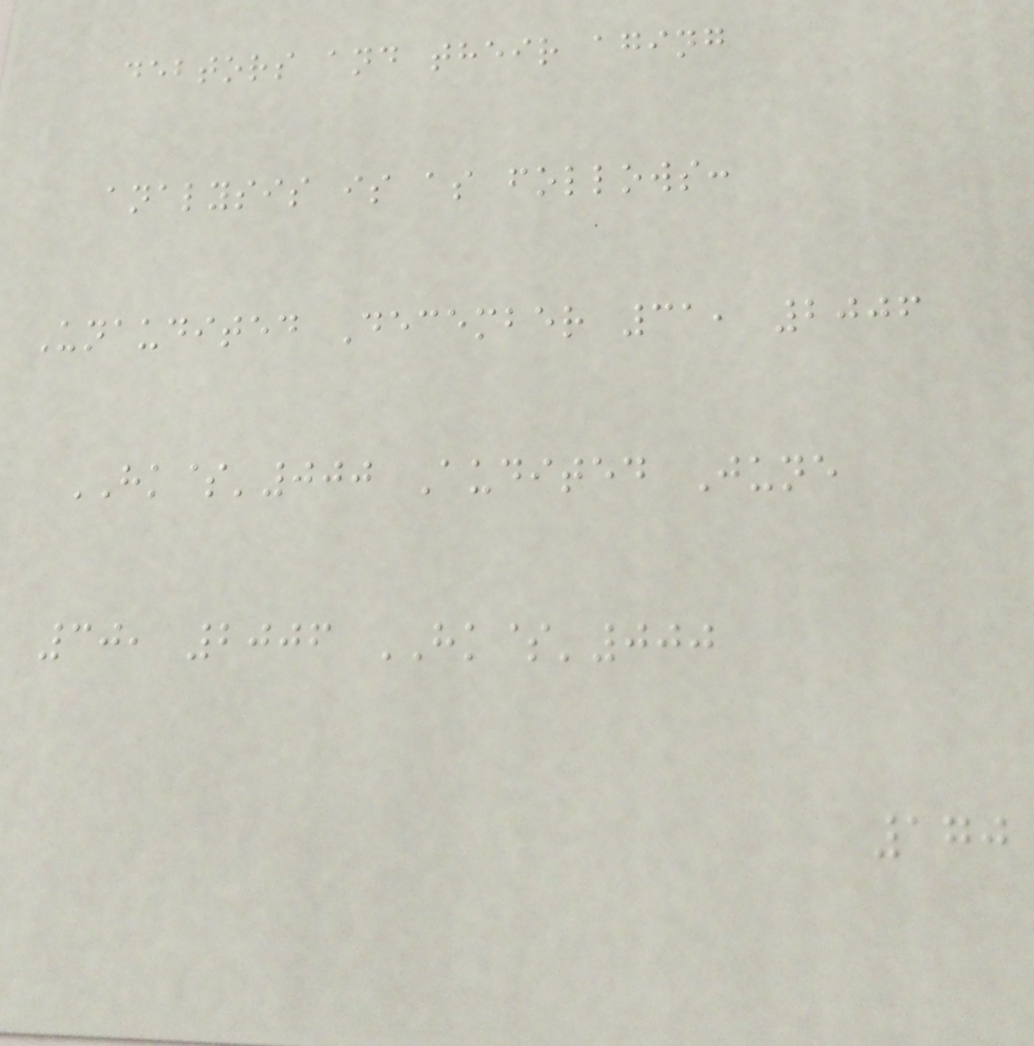debtors and their aging
analysis is as follows:
Unaudited December 31, 2006
HK$'000 Audited June
30, 2006 HK$'000
170
